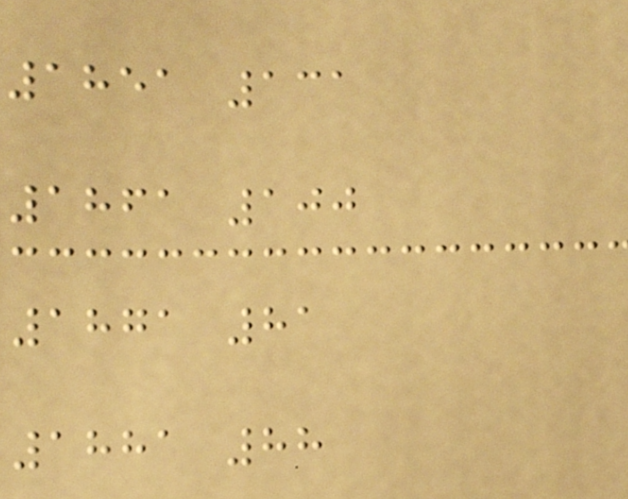1851 131
1861 100
1871 81
1881 88
